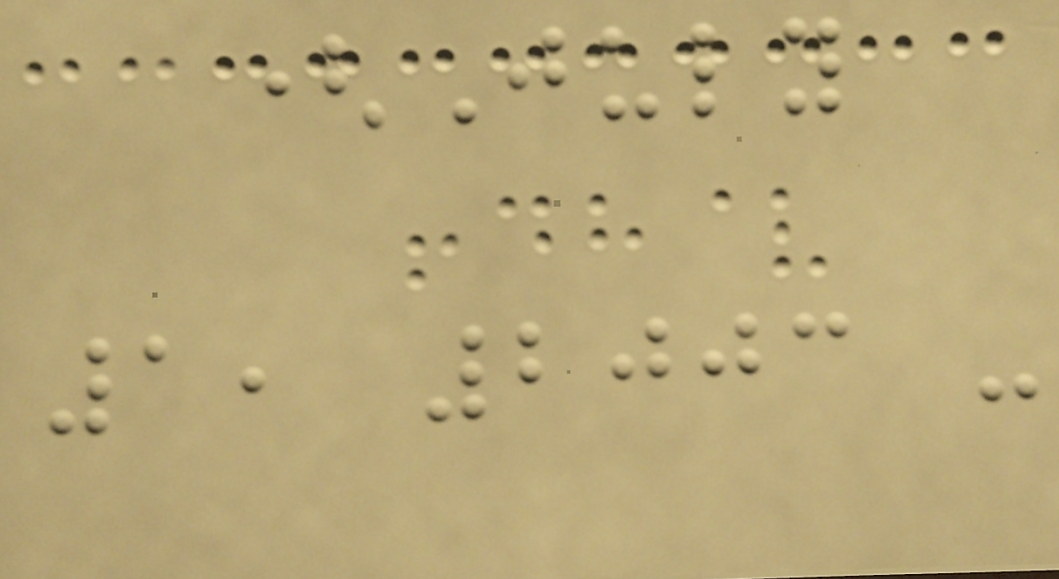(July
1, 2003 -
